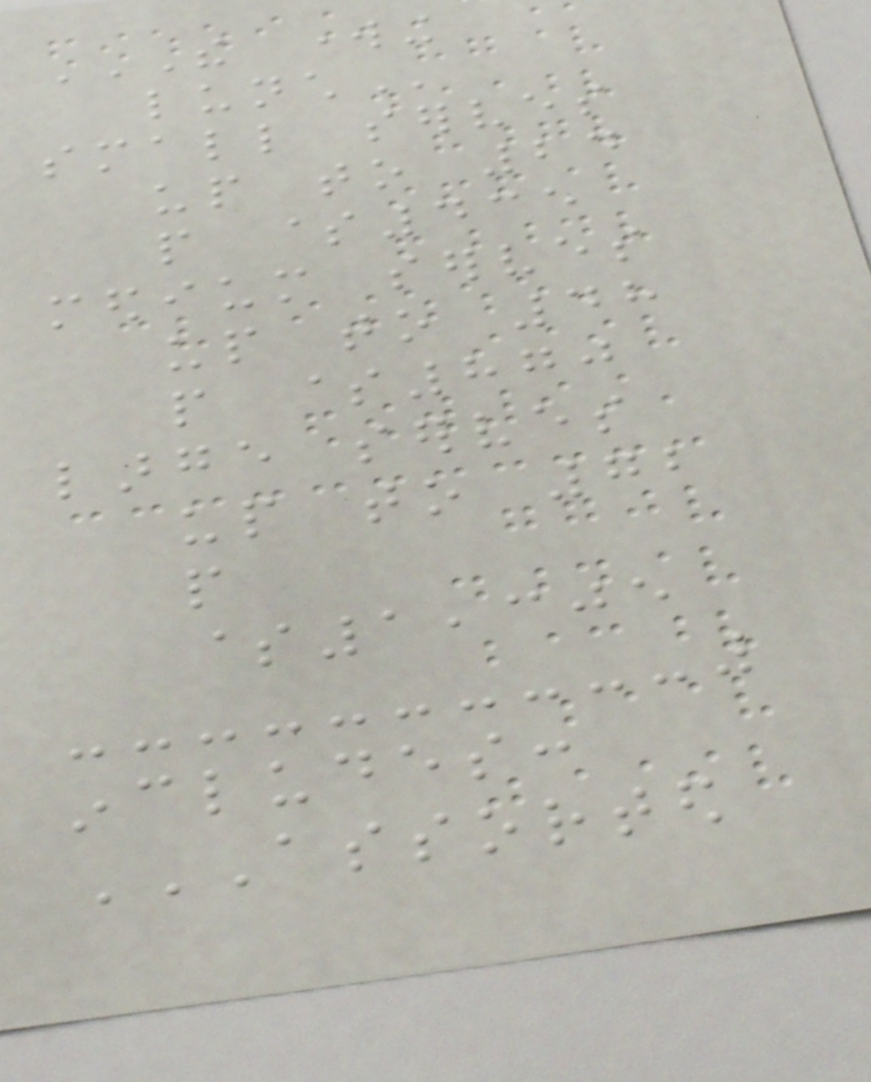THE WORKING
LUNCH
small serves
up to 24
people $435
medium serves
up to 48
people $870
large serves
up to 72
people
$1,305
includes:
ASSORTED
